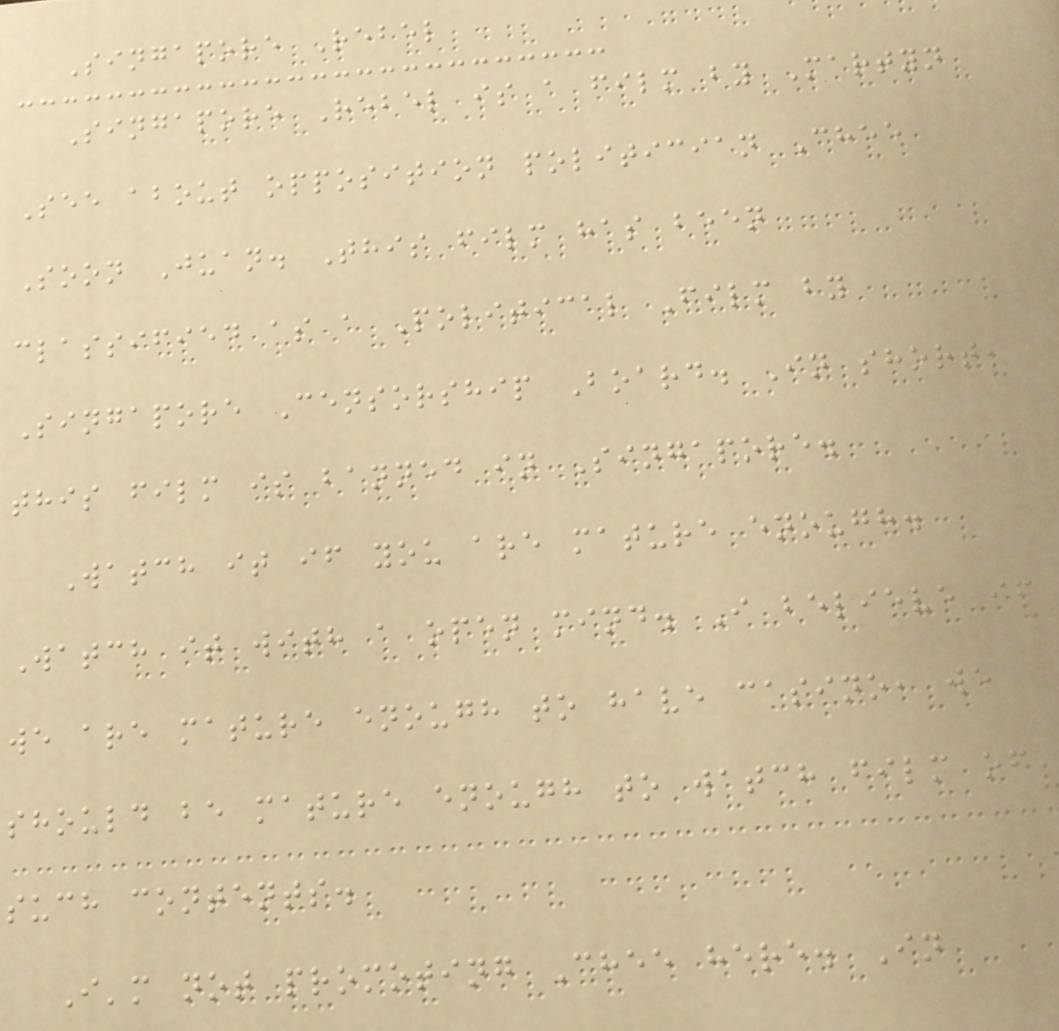Singapore Rebel
Singapore Rebel is a film by Martyn
See about opposition politician Chee
Soon Juan. This film has been
classified as a Political Film by
Singapore Censorship Board. In short,
this film is banned in Singapore.
Watch it if you are mature enough.
Watch it with a open mind. I believe if
we are mature enough to have casino, we
should be mature enough to watch film of
such contents.
I'm not promoting Chee here. In
